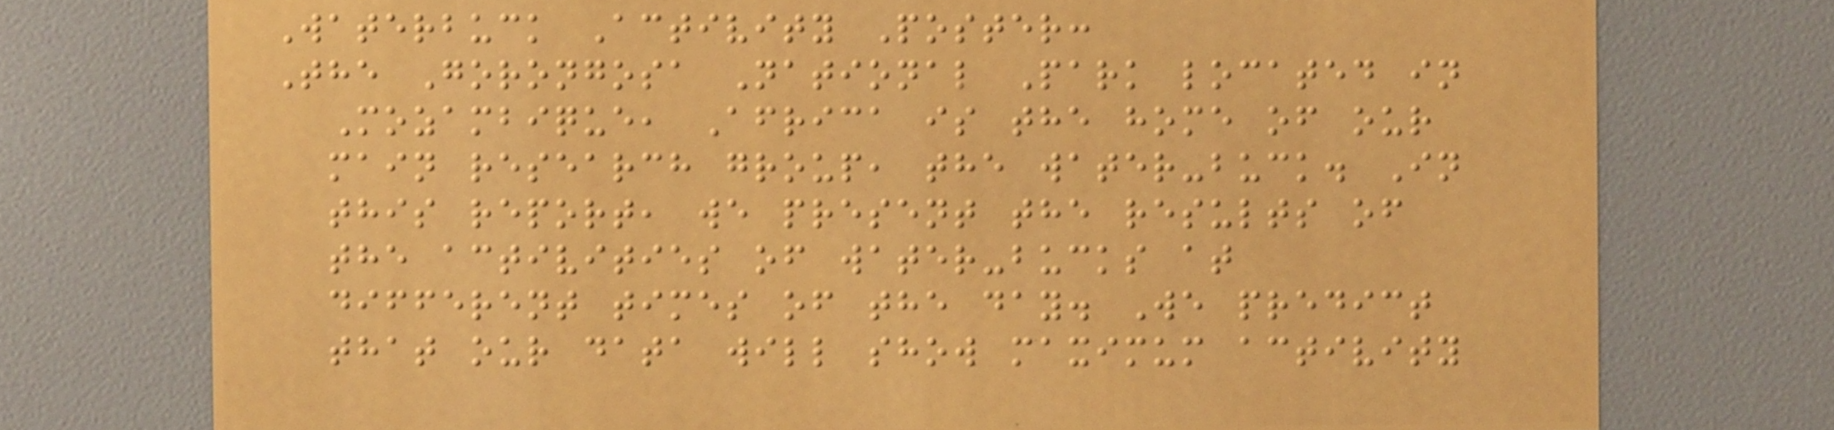Waterbuck Activity Poster:
The Gorongosa National Park located in
Mozambique, Africa is the home of our
main research group, the water-buck. In
this report, we present the results of
the activities of water-bucks at
different times of the day. We predict
that our data will show maximum activity
